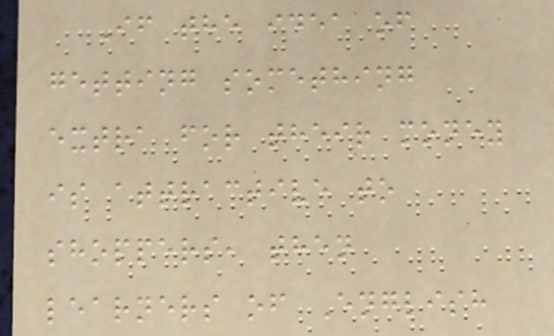If the idea of
getting something
extra for their money
is attractive to
shoppers, then
learners of English
